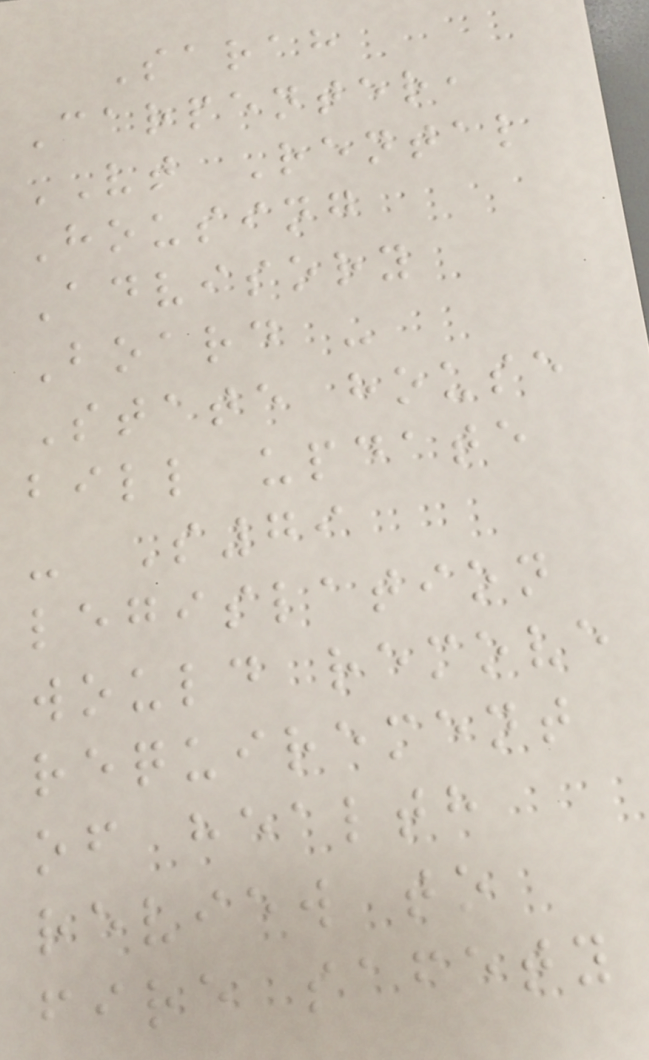Sarah
Carpenter,
VT Rental
Housing
Advisory
Board -
State house
bill update
- S79
legislation
would remove
requirement
of health
review to
fire safety
